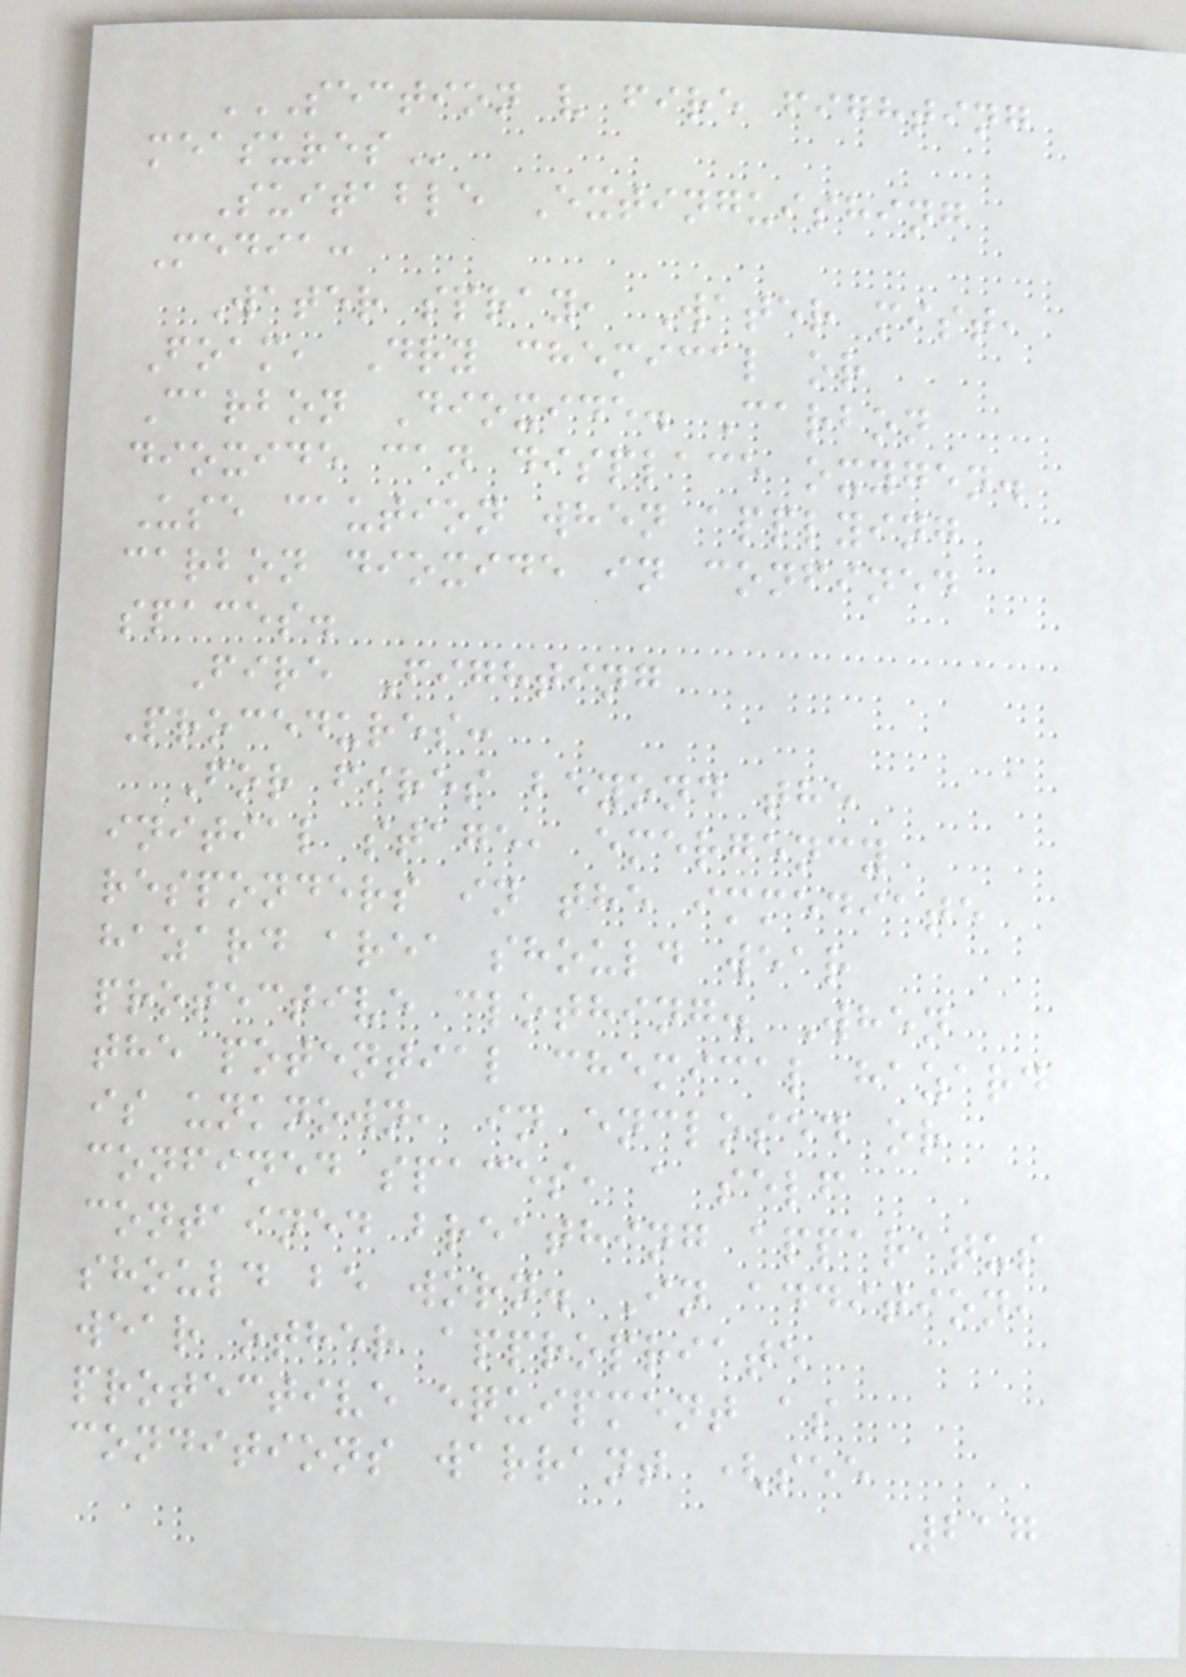SECTION V FIRE FIGHTING
MEASURES
Suitable Extinguishing
Media:
Water spray, Water mist,
Foam, Dry chemical or
Carbon Dioxide. Carbon
dioxide can displace oxygen.
Use caution when applying
carbon dioxide in confined
spaces.
Fire Fighting
Procedures:
For fires beyond the
initial stage, emergency
responders in the immediate
hazard area should wear
protective clothing. When
the potential chemical hazard
is unknown, in enclosed or
confined spaces, a self
contained breathing apparatus
should be worn. In addition,
wear other appropriate
protective equipment as
conditions warrant (see
217
